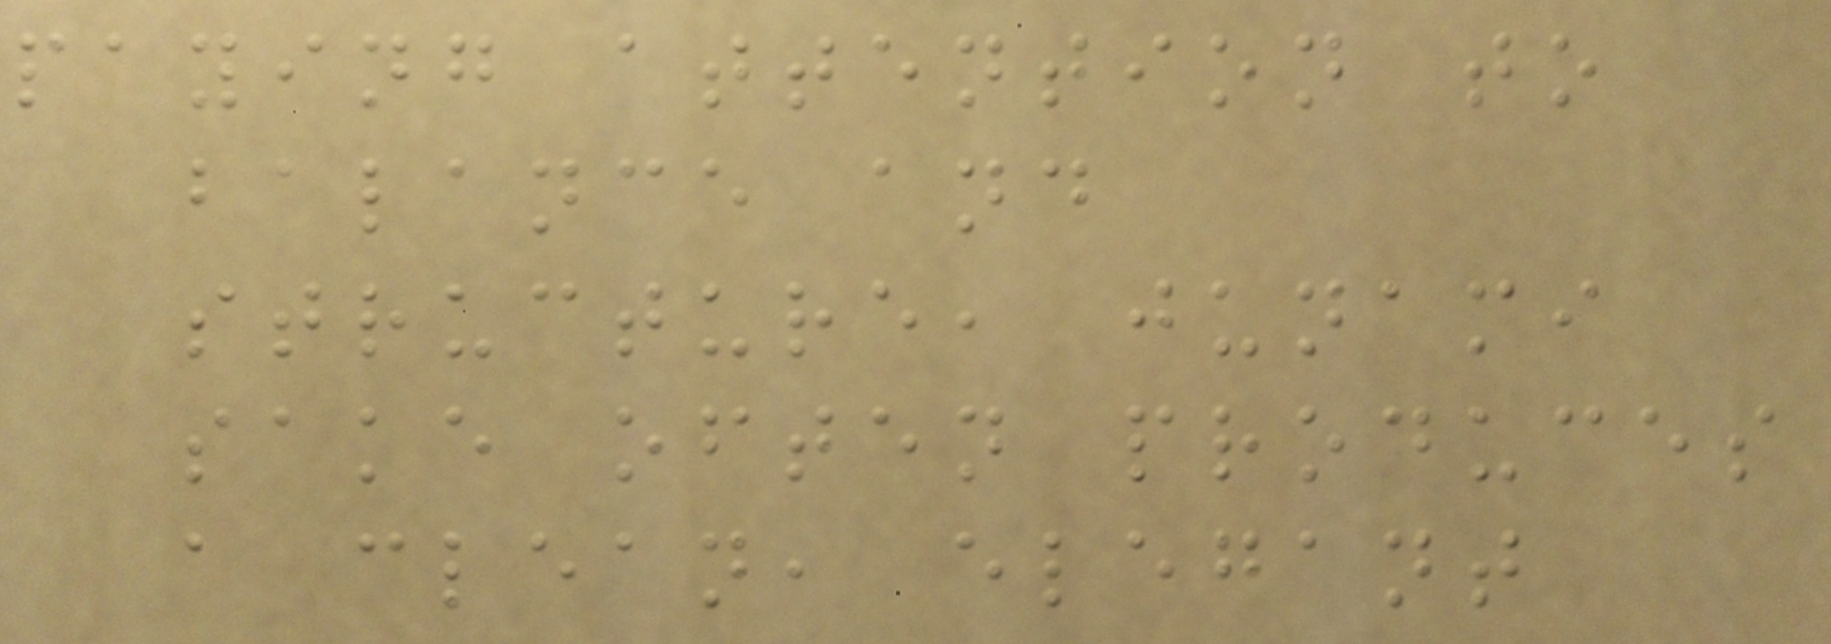paying attention to
balance and
structure, junami
sake often produces
a clean, elegant
